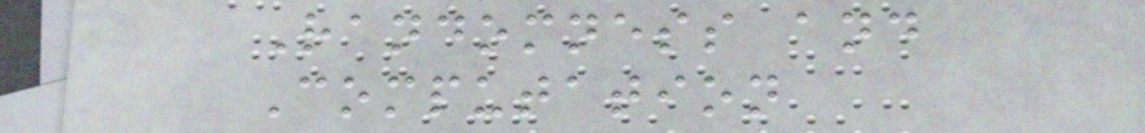Randomness and
Computation
